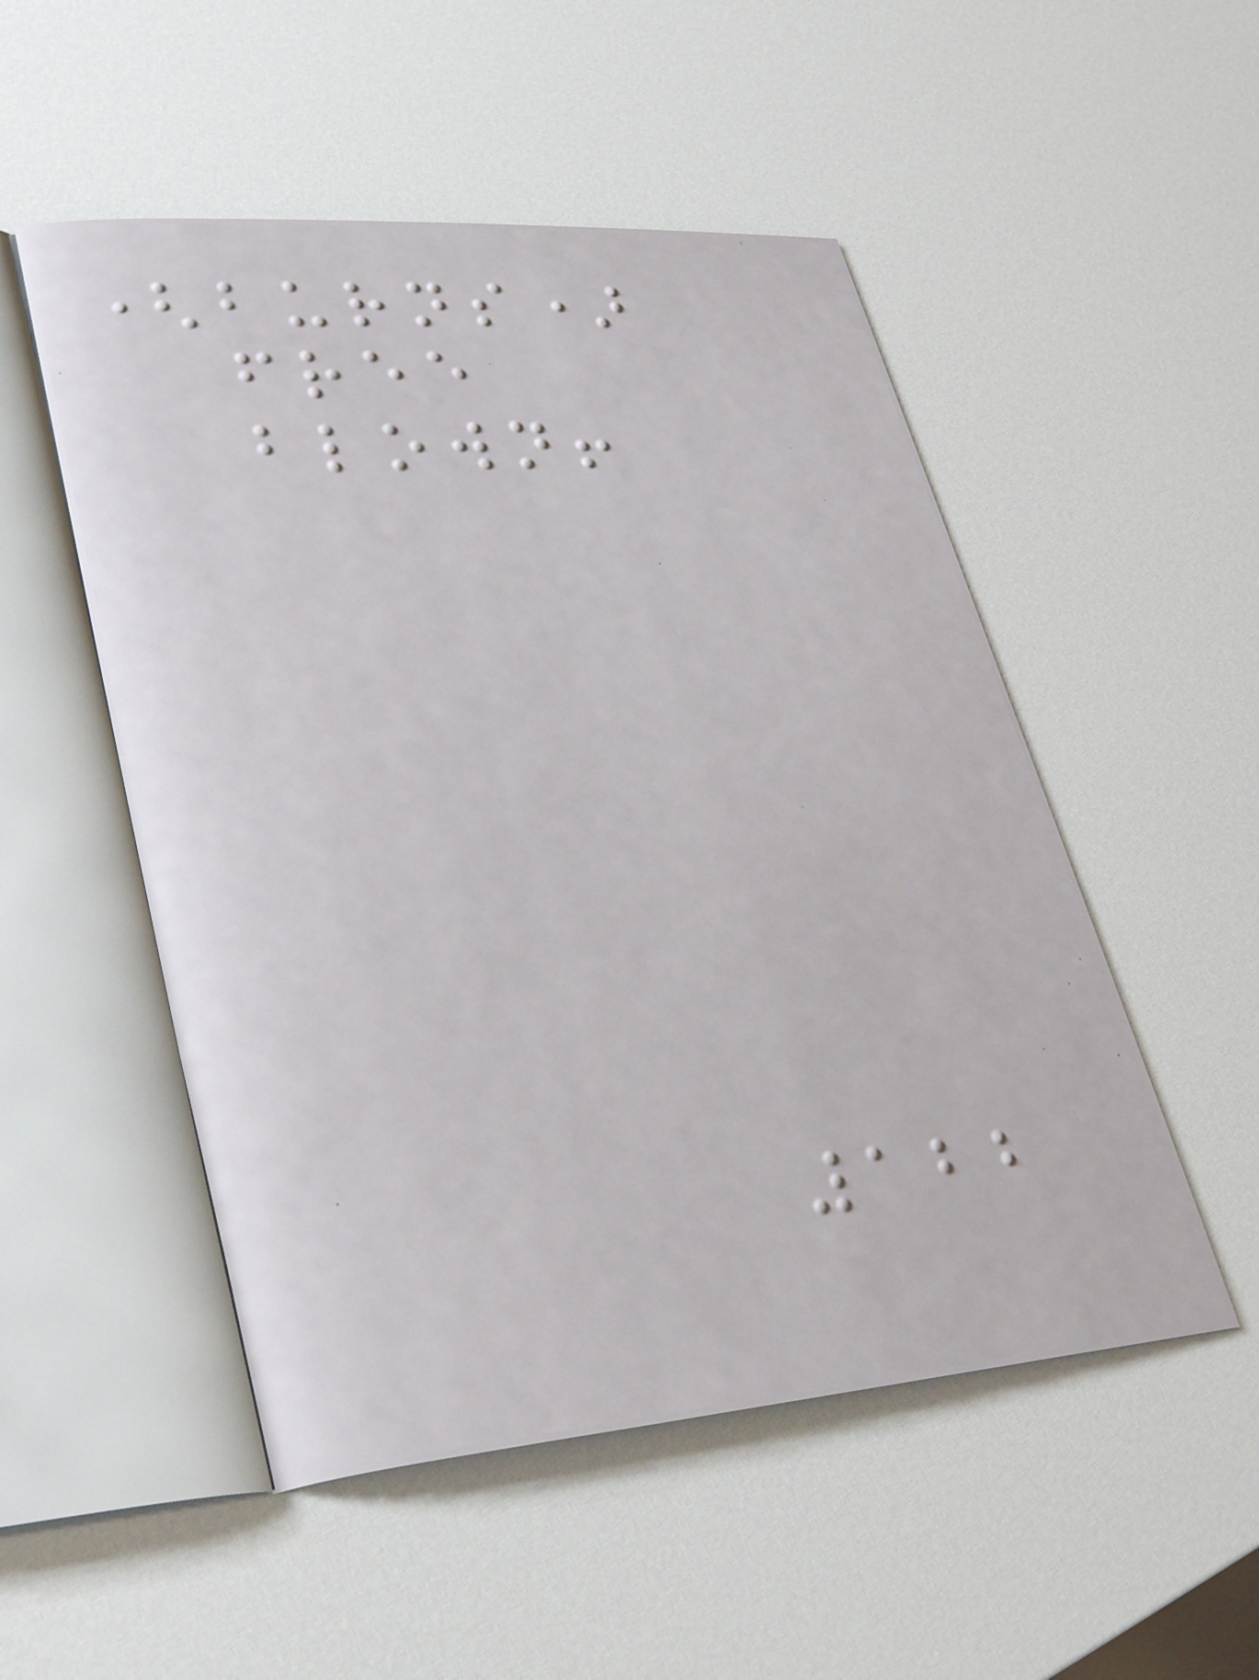(burns)
free
blown!
122
